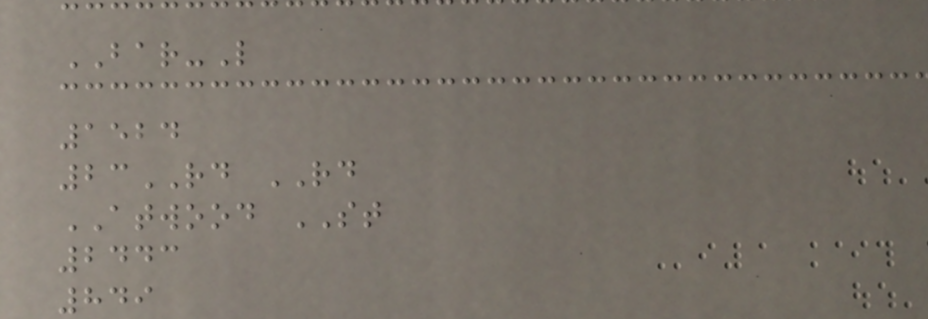BAR-L
1524
23RD RD
ATWOOD ST
2443
849
